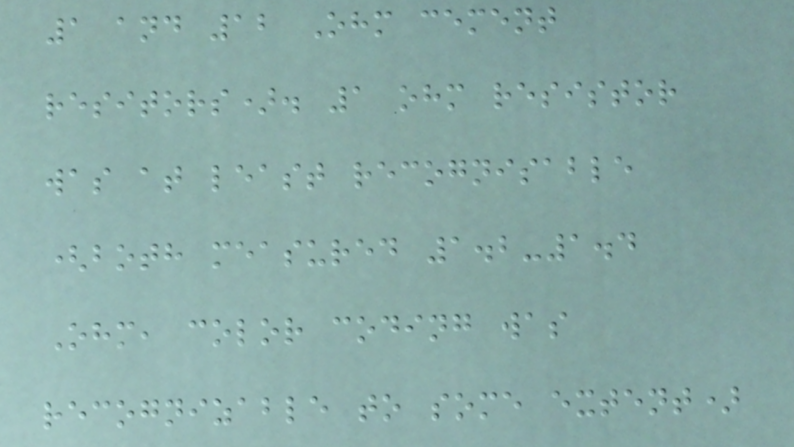1 and 12 Ohm cement
resitors). 1 ohm resistor
was at least recognisable
(both measured 1.2-1.4
Ohm, color coding was
recognizable to some extent)
